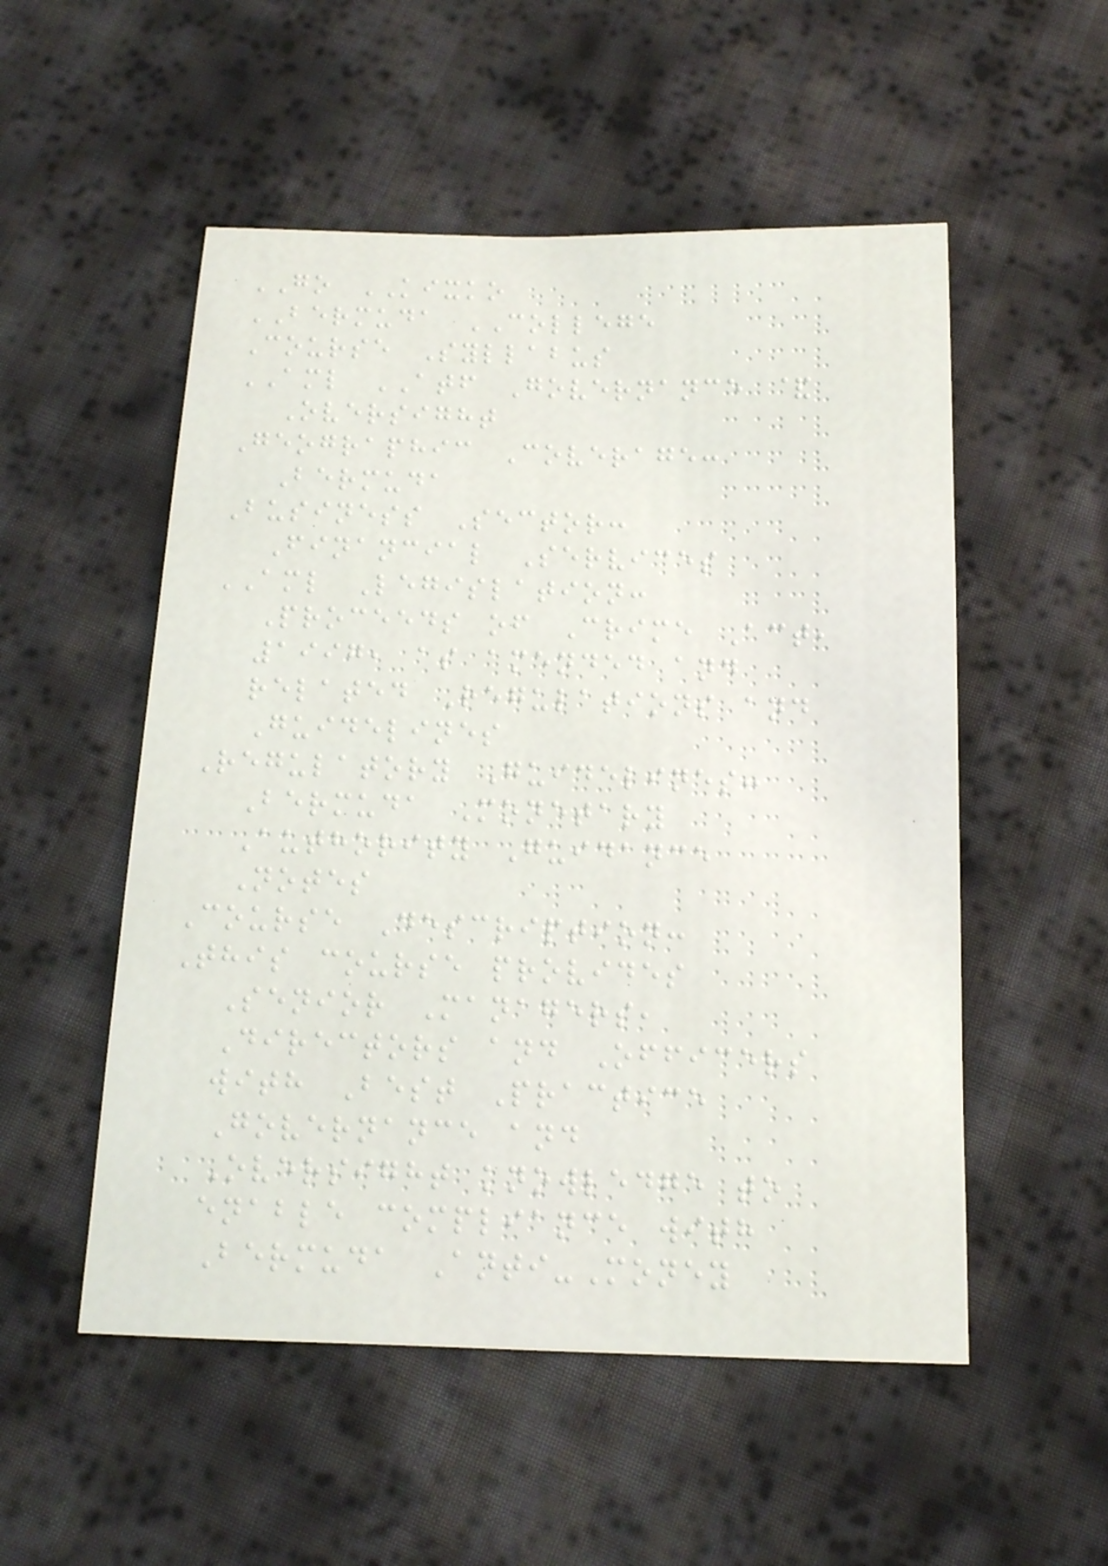GO KIXKO
BERMUDA COLLEGE
Course Syllabus
AML ATF Governance &
Oversight
Geographic Coverage:
Bermuda
Business Sector:
Financial Services
AML Legislation:
Proceeds of Crime Act,
1997, as amended and
related Regulations and
Guidelines
Regulatory Guidelines:
Bermuda Monetary
Authority Guidance
Notes
Course Description:
This course provides
Senior Managers,
Directors and Officers
with Best Practice
Governance and
Oversight knowledge to
enable compliance with
Bermuda Anti-Money
